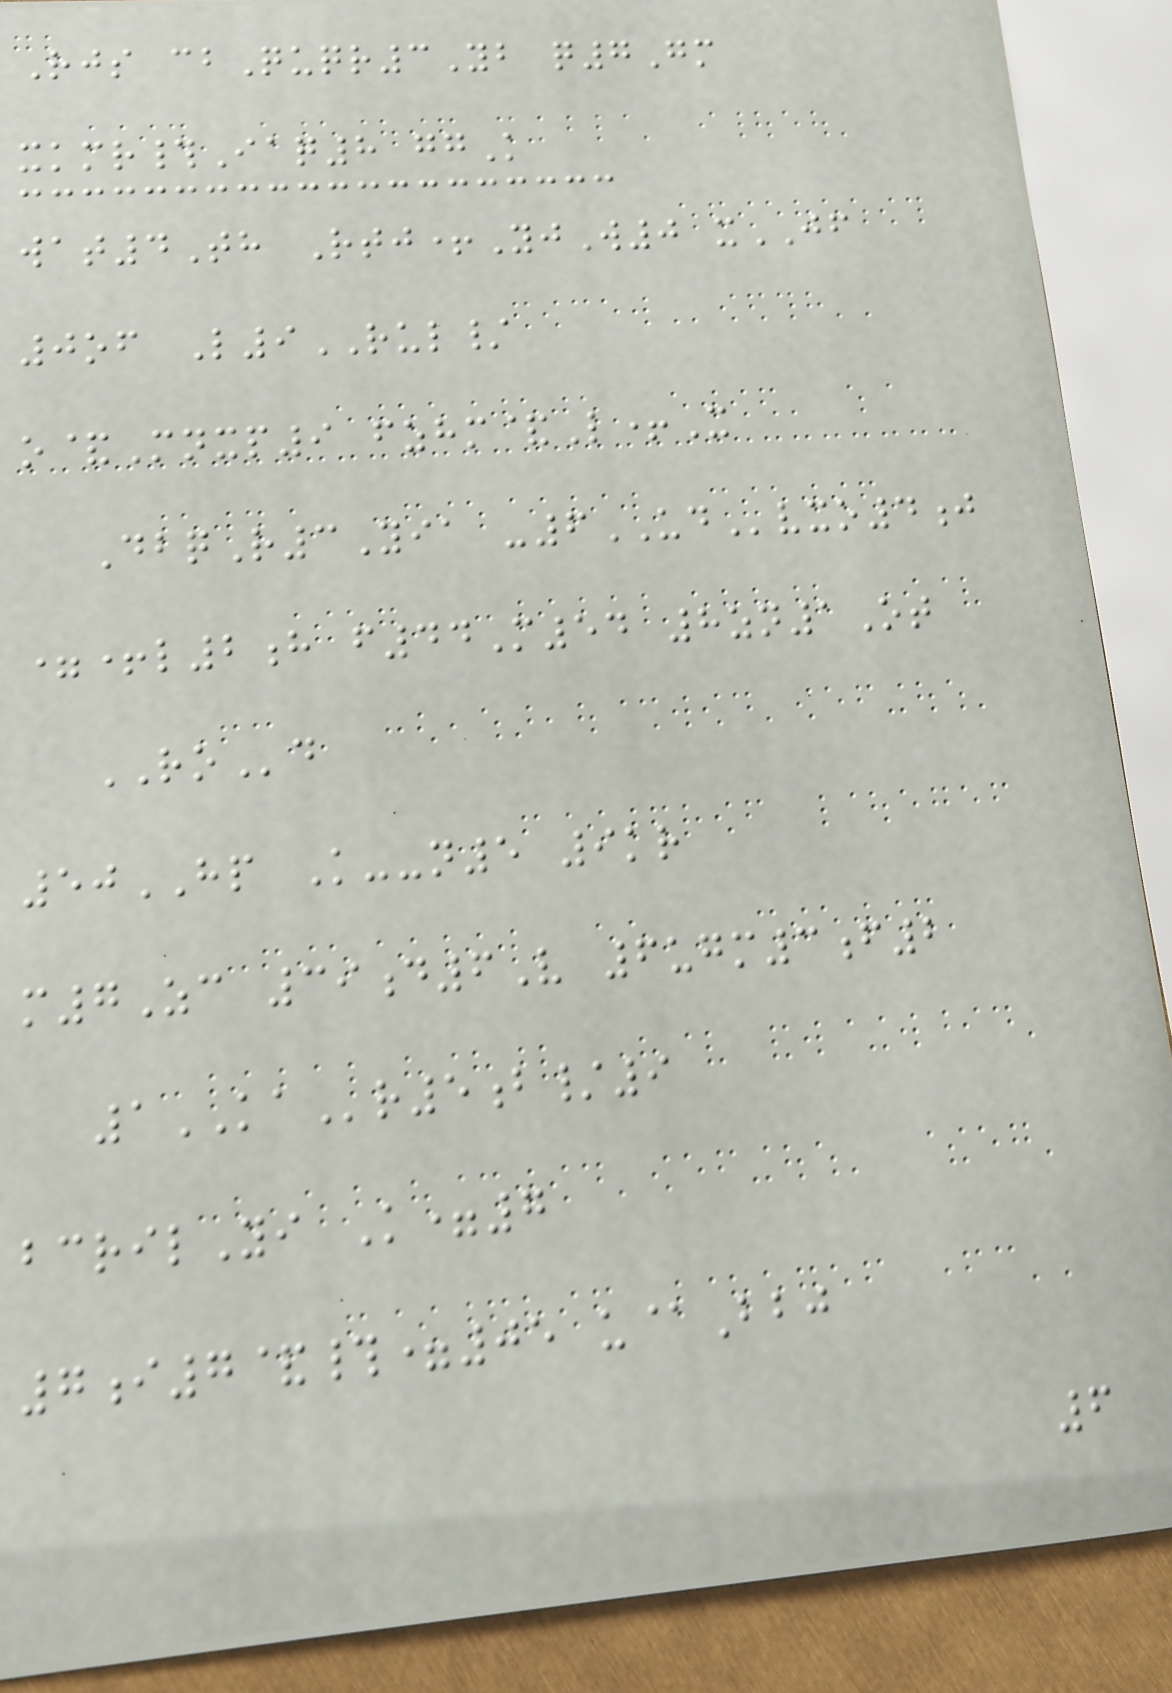Rjs cbQuqr3Yb q7Gm
xkmr#Iaq8 ggK
wat4Th Rtj+YjW0 xJF
0of L9RUL/
o&Mnxp9 fzhm&L+X
DbqR3Yia -6UDvxo4j
=+l2h f44M54 8zn1Ot
ROd
50HP K--n5 9kr
m7Zc 39d6V 6ugm3f2
1KAr5b/9
bcrilYi K=7
7i7&#=05 u@Bbj
6
